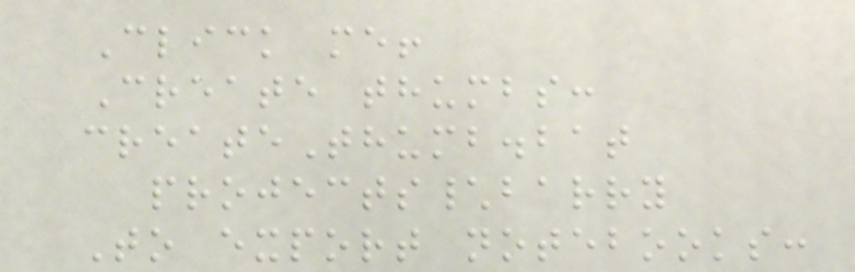Click me!
Create thumbs:
createThumb.bat
projects\barry
To export notebooks:
